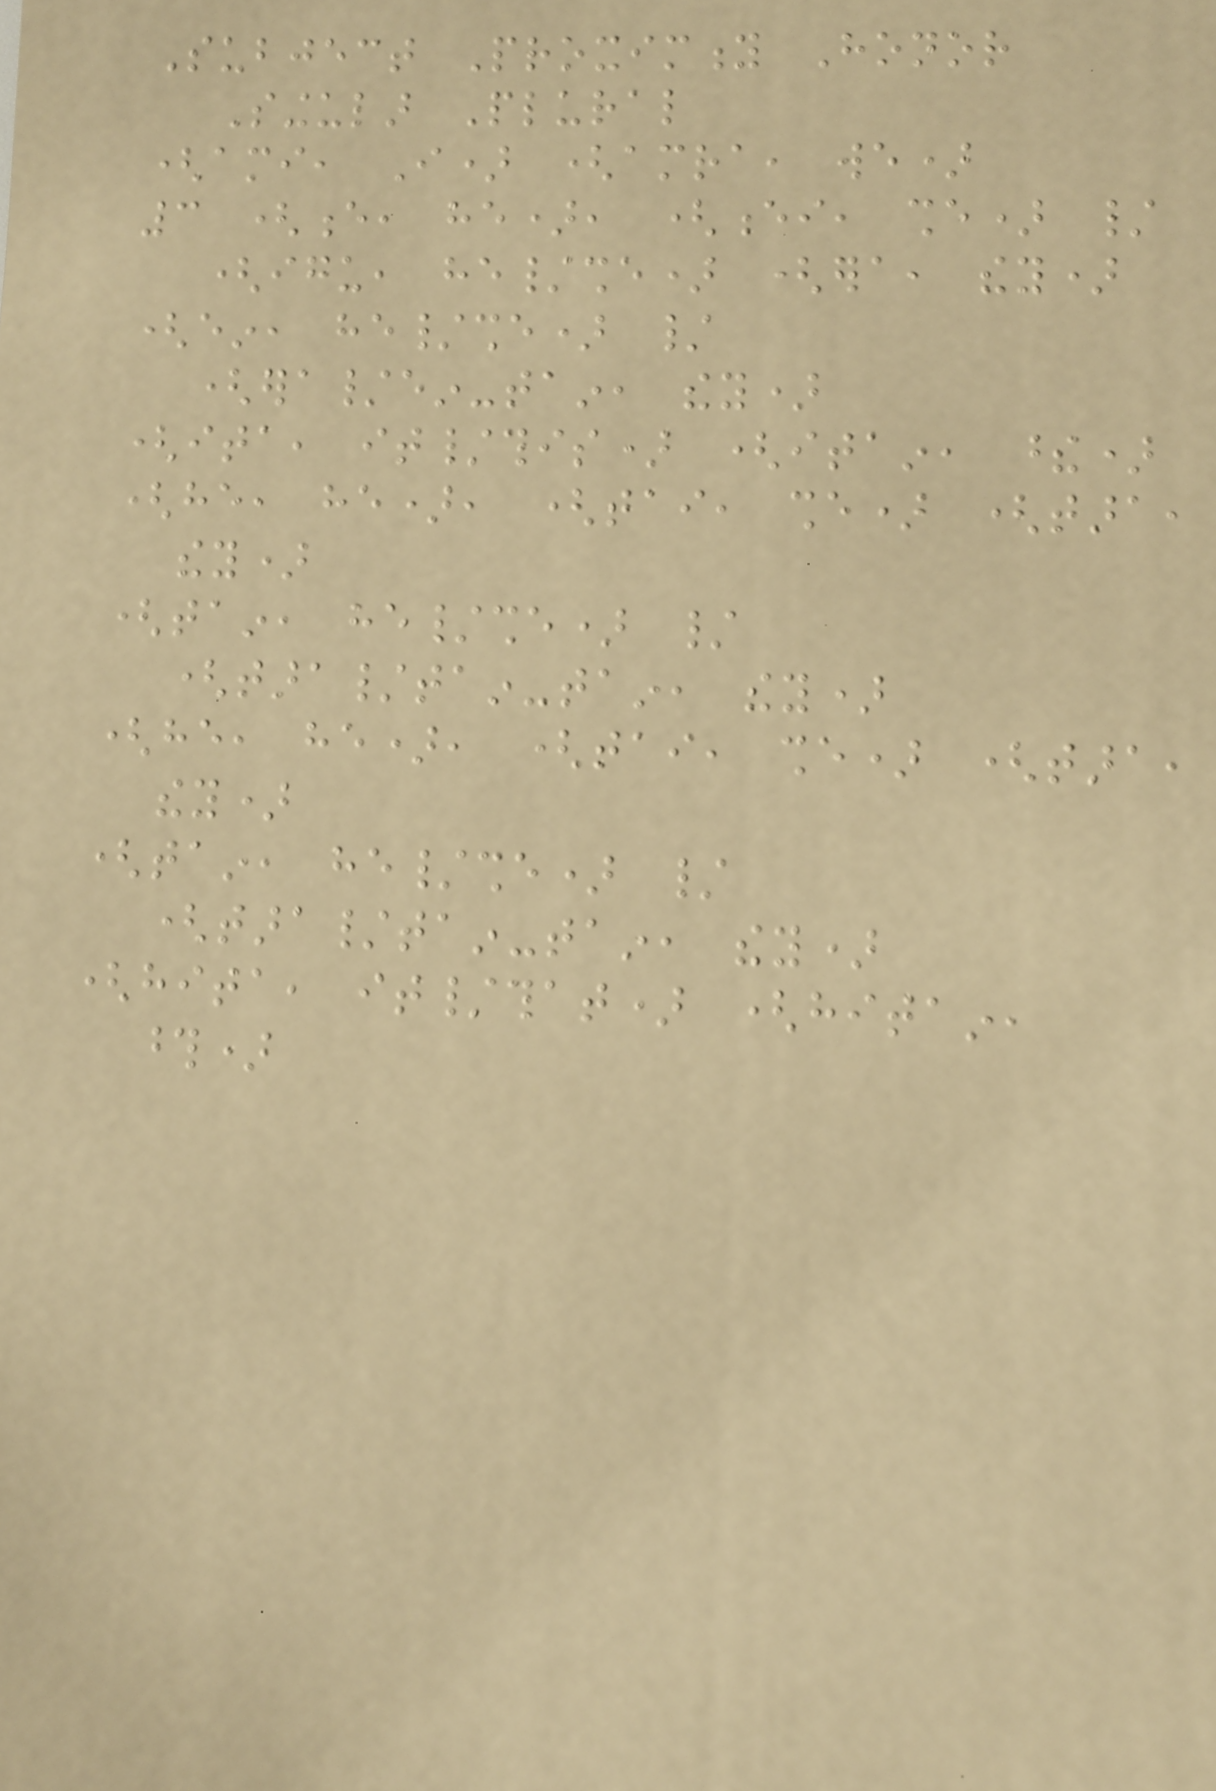Subject Proximity Honor
Singular Plural
(ami, I) (amra, we)
3 (e, he), (ei, she) /
(igu, he/she) (era, they)
(ein, he/she) /
(era/ein-tain, they)
(ita, it/this) (itain, these)
(he, he), (tai, she) (tara,
they)
(tain, he/she) /
(tara/tain-tain, they)
(he, he), (tai, she) (tara,
they)
(tain, he/she) /
(tara/tain-tain, they)
(hita, it/that) (hitain,
those)
